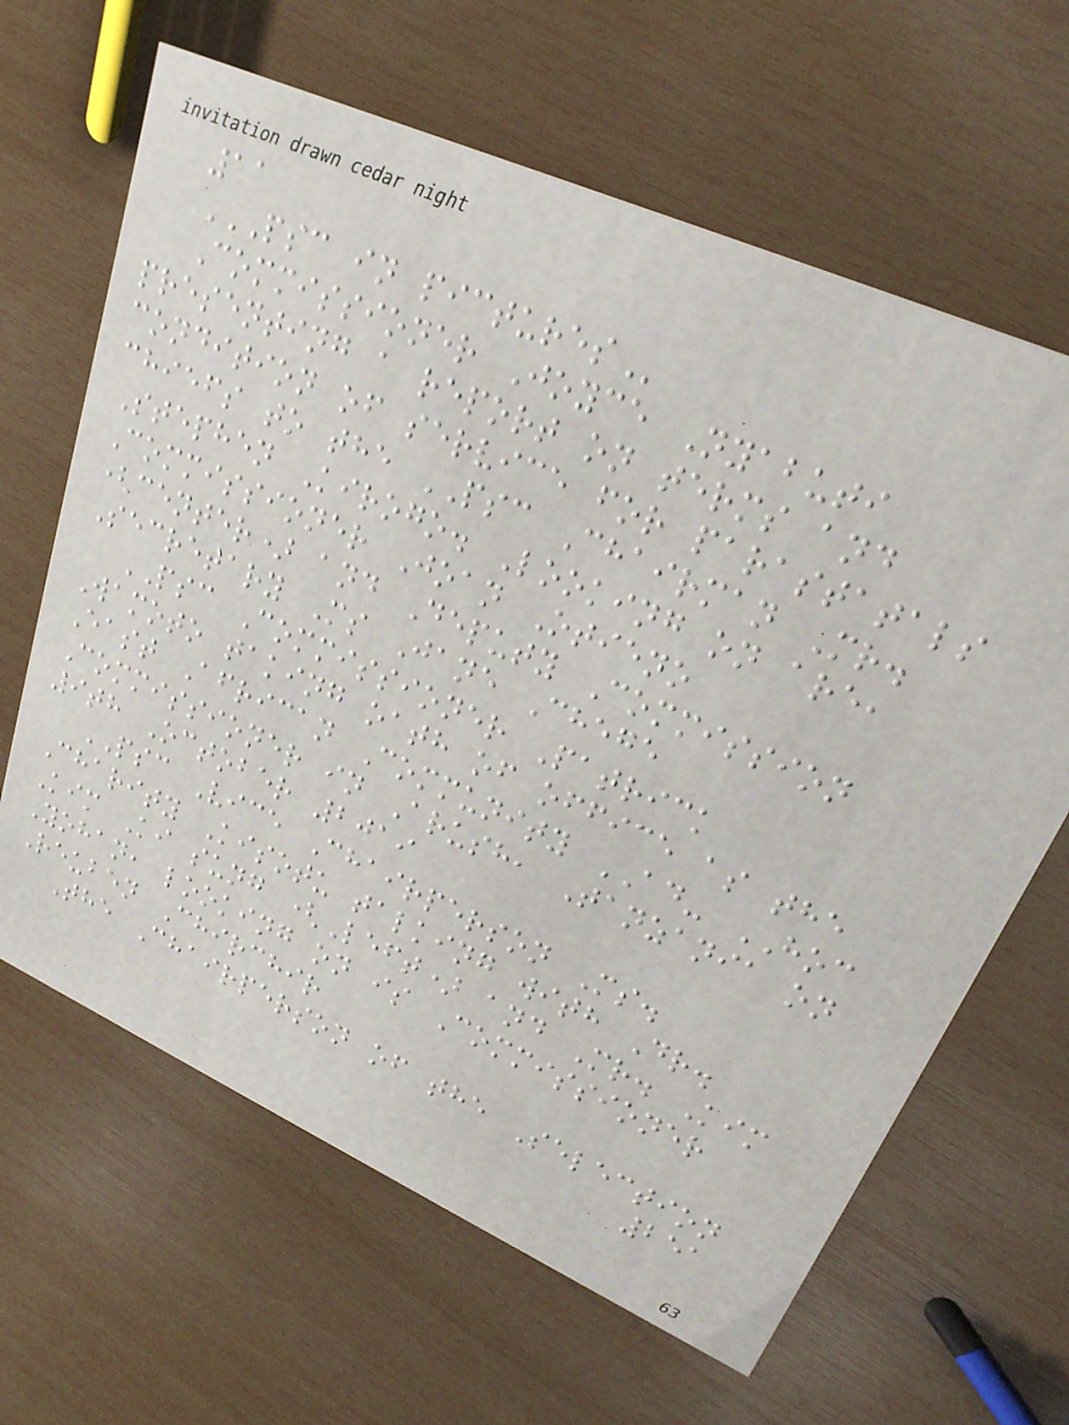11
PSC IN PICTURES
Commissioner Joyce Nyabuti
presenting a report on terms and
condition of service for parastatals
chiefs to the PSC Chairman Mr.
Stephen Kirogo. Looking on are,
Commissioner Joan Otieno
(center) and Deputy Commission
Secretary Ms Jane Chege
PSC Commissioner Patrick
Wamoto taking oath of office as the
East African Community AD- HOC
Commissioner in Arush, Tanzania on
9th October 2019
PSC Vice Chairperson Ms.
Charity Kisotu talking with Dr.
Kim Ki sung (Left) and Mr. Kim
Yohan, looking on is Commissioner
Reuben Chirchir
The Chairperson of the Selection
251
